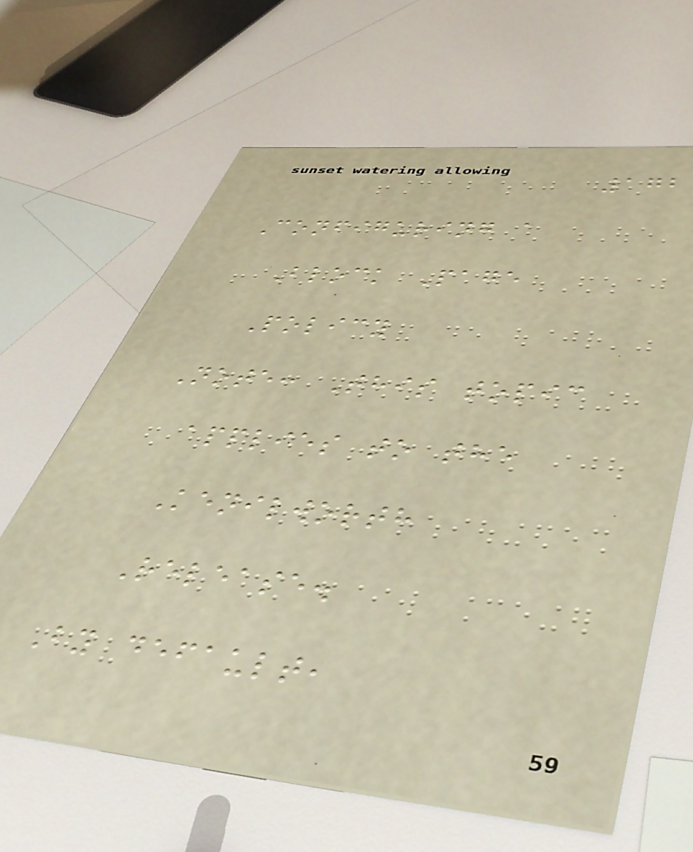172
Configuring a
Block Page
Policy
Note: This topic
applies to the
Kenilworth
Release.
By default,
